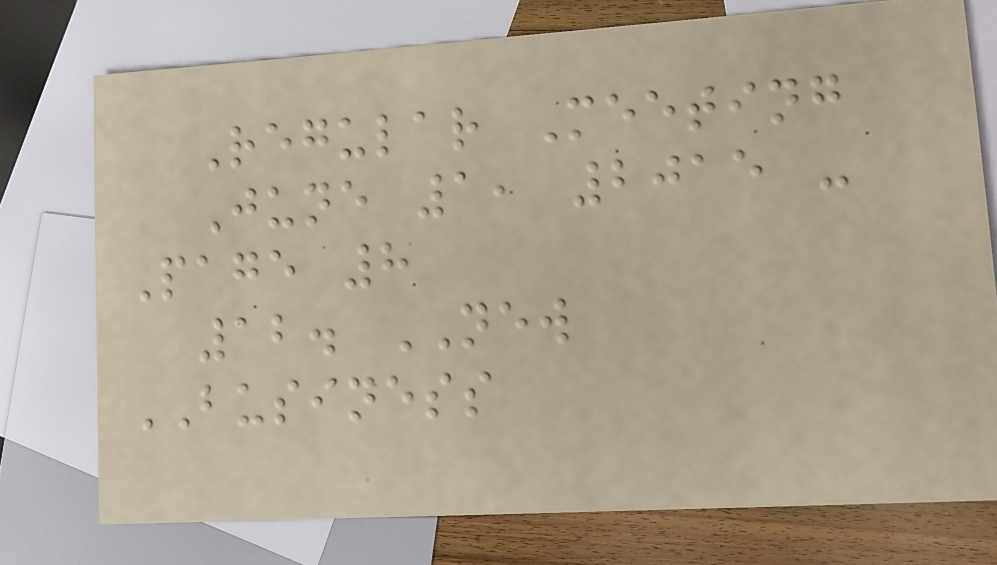Regular Meeting
June 1, 2015 -
Page 8
12. NEW
BUSINESS
